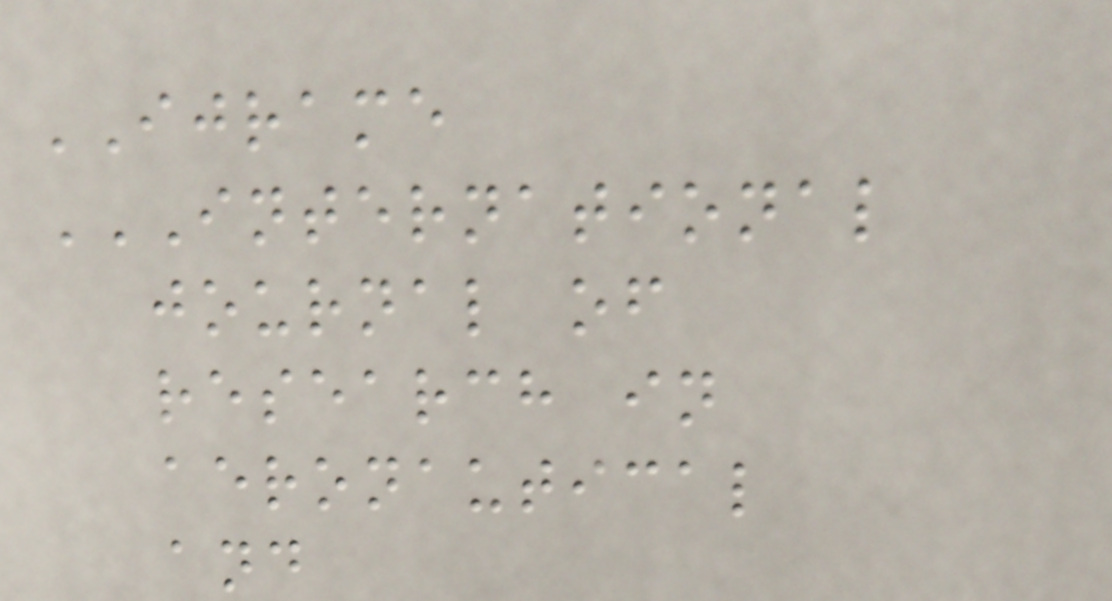IJRAME
INTERNATIONAL
JOURNAL OF
RESEARCH IN
AERONAUTICAL
AND
